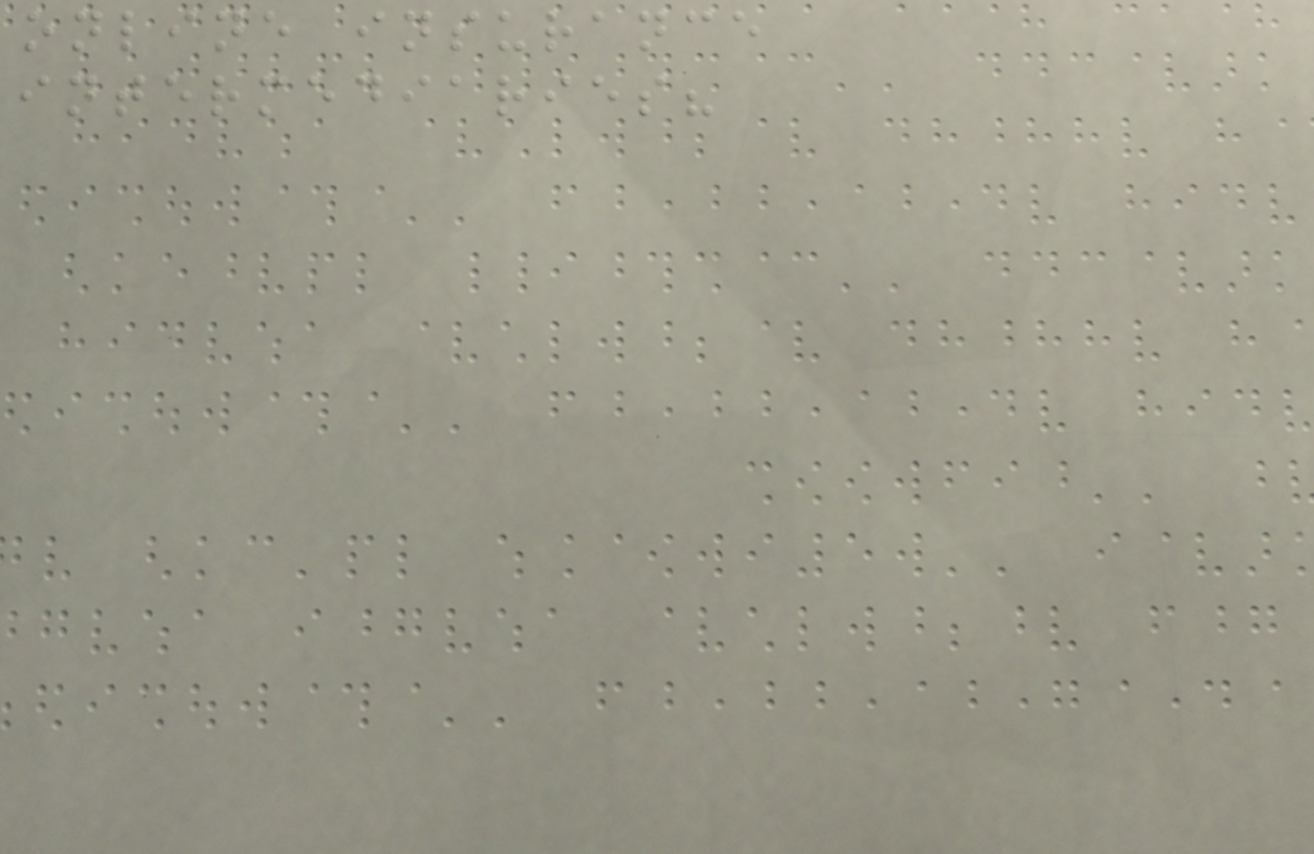online insurance
intermediaries?
